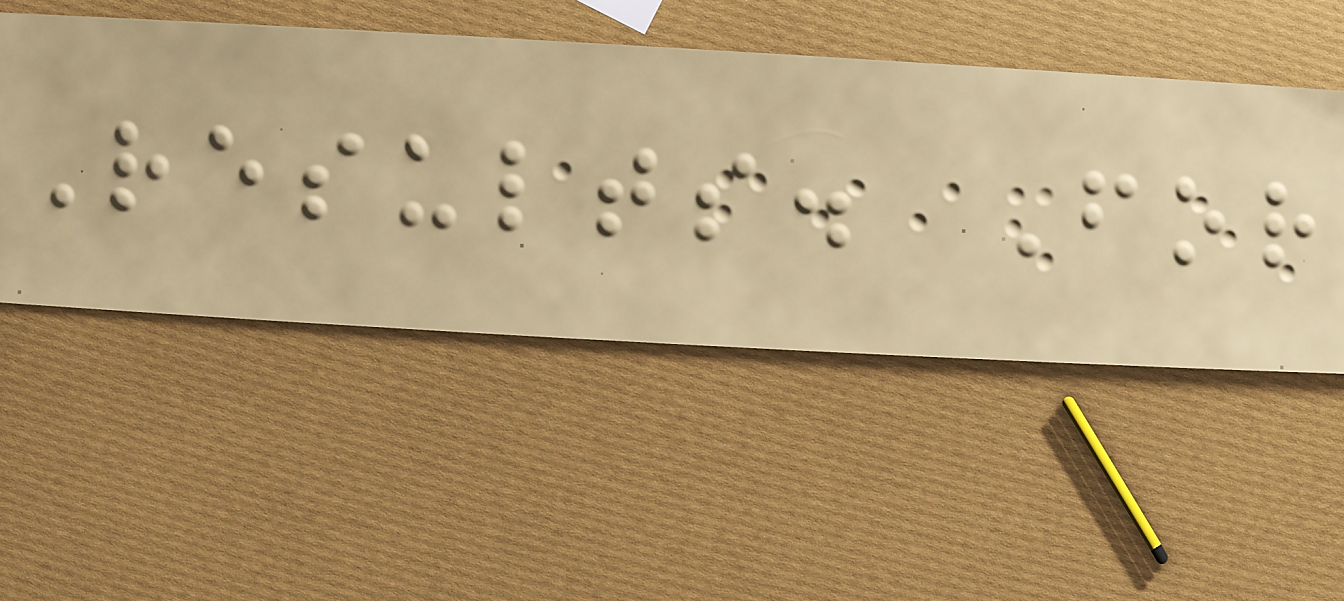Results. For
